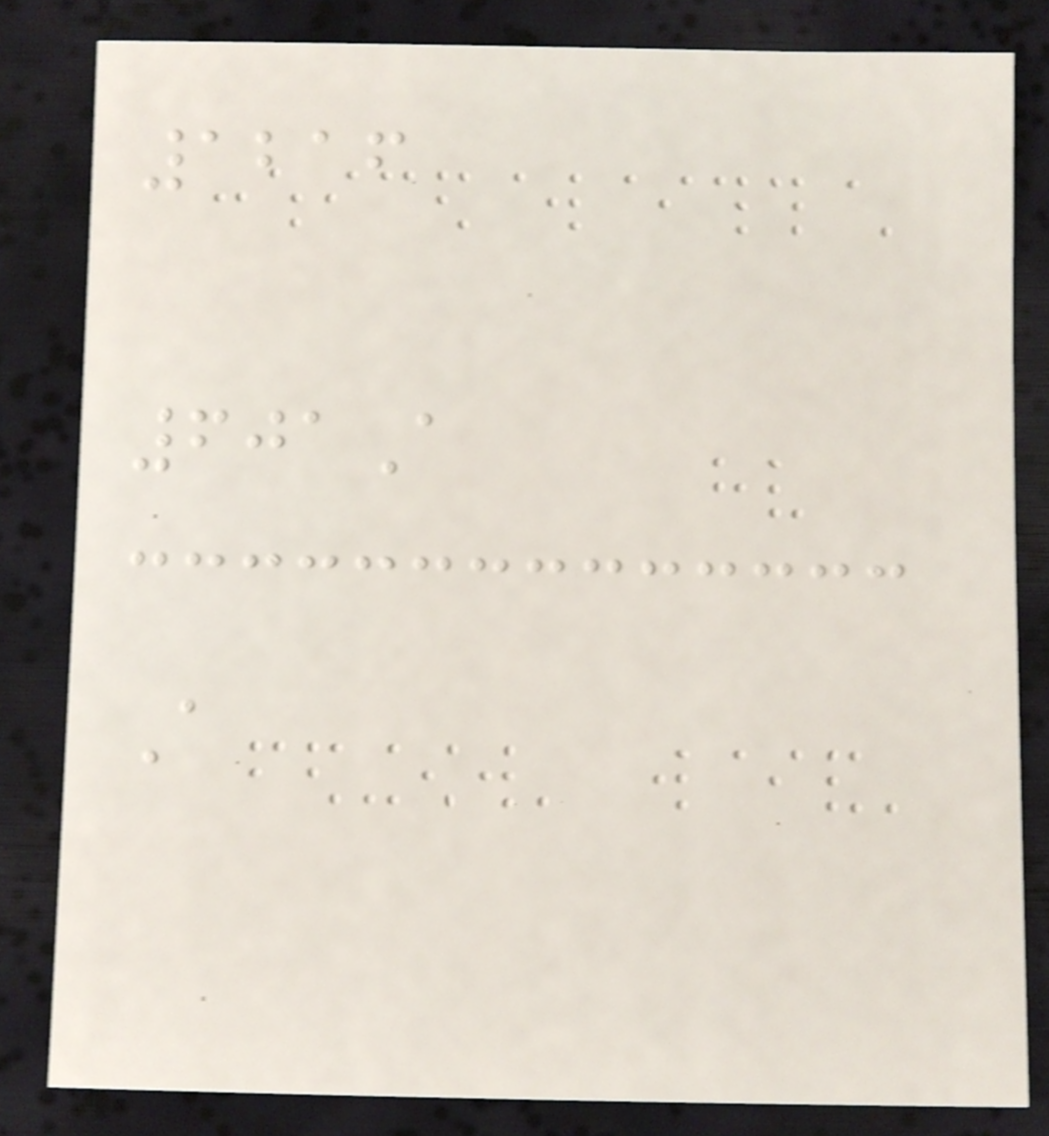1216
601A
A
